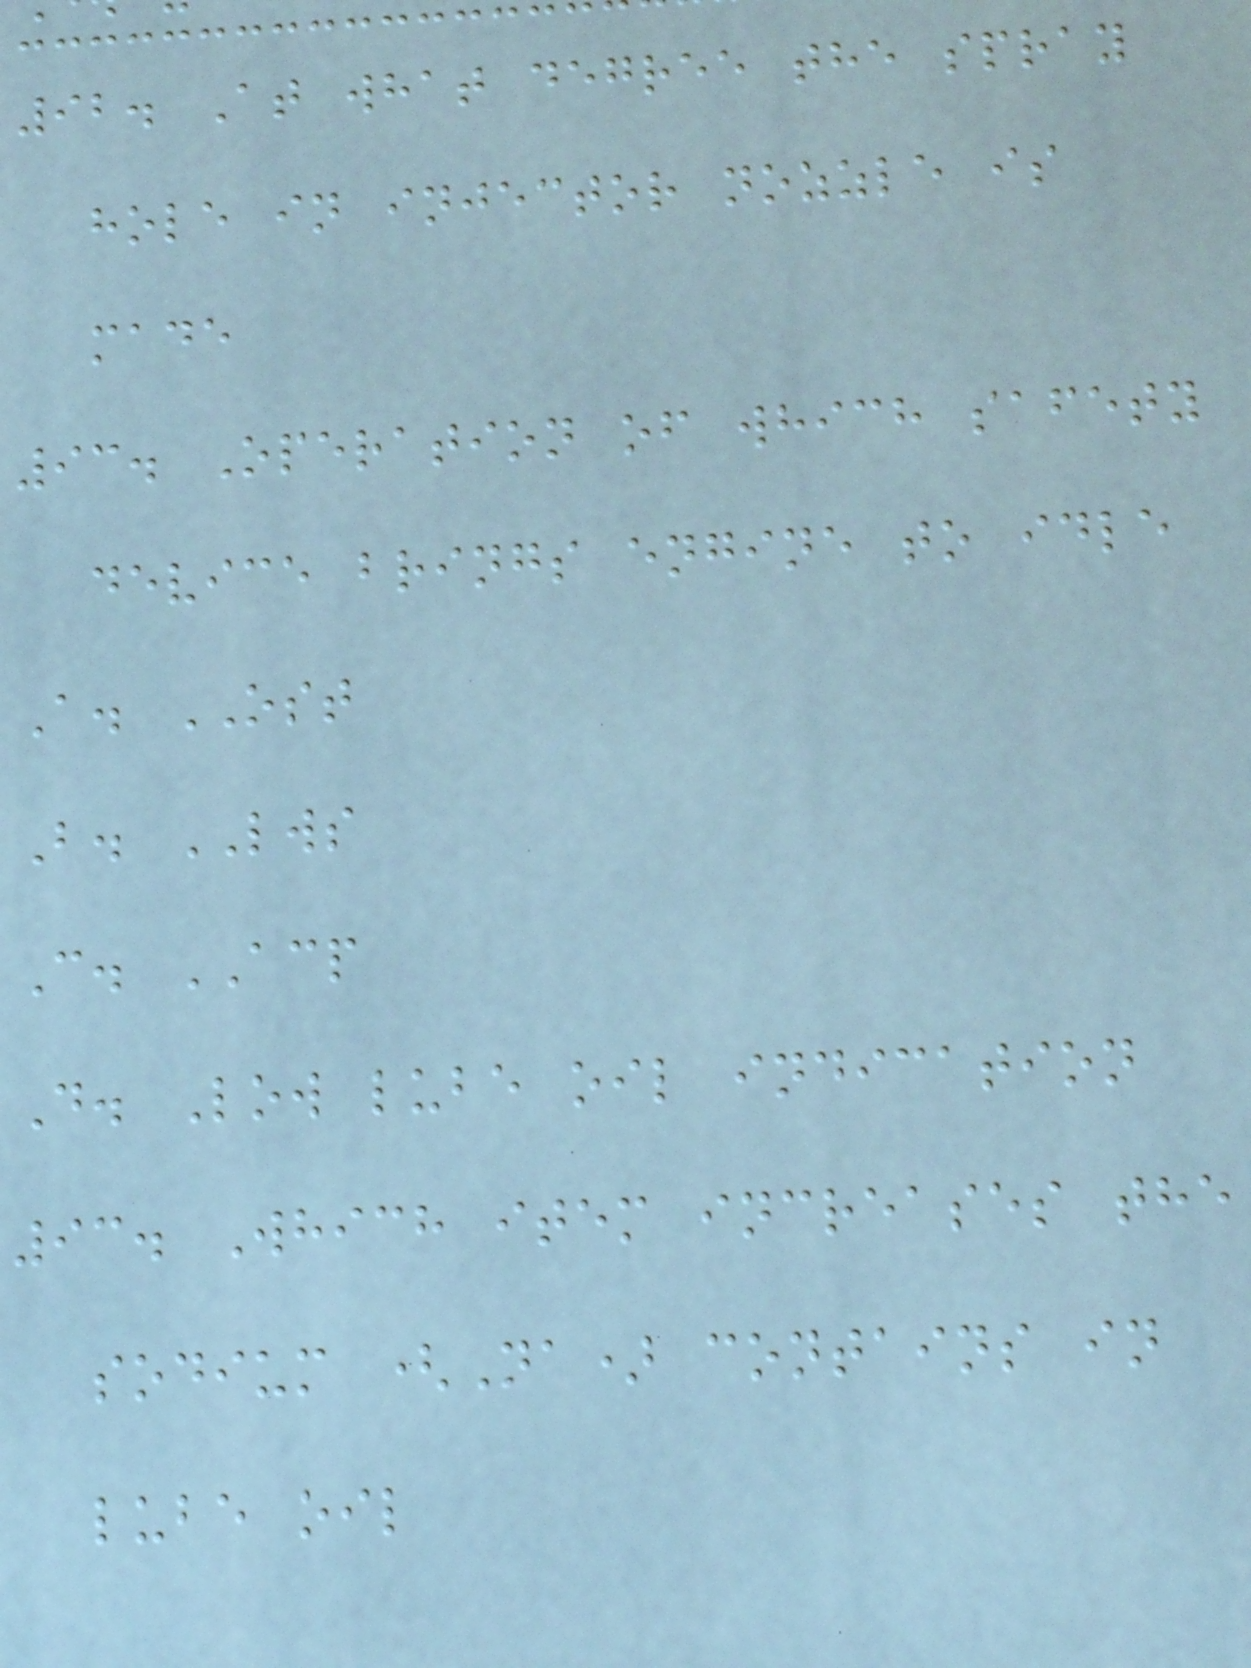92. At what degree the spray
hole in injector nozzle is
made
93. Operation of which safety
device brings engine to idle
A. OST
B. LWS
C. ACP
D. Low lube oil indication
93. Which item increases the
sodium (Na) contains in
lube oil
